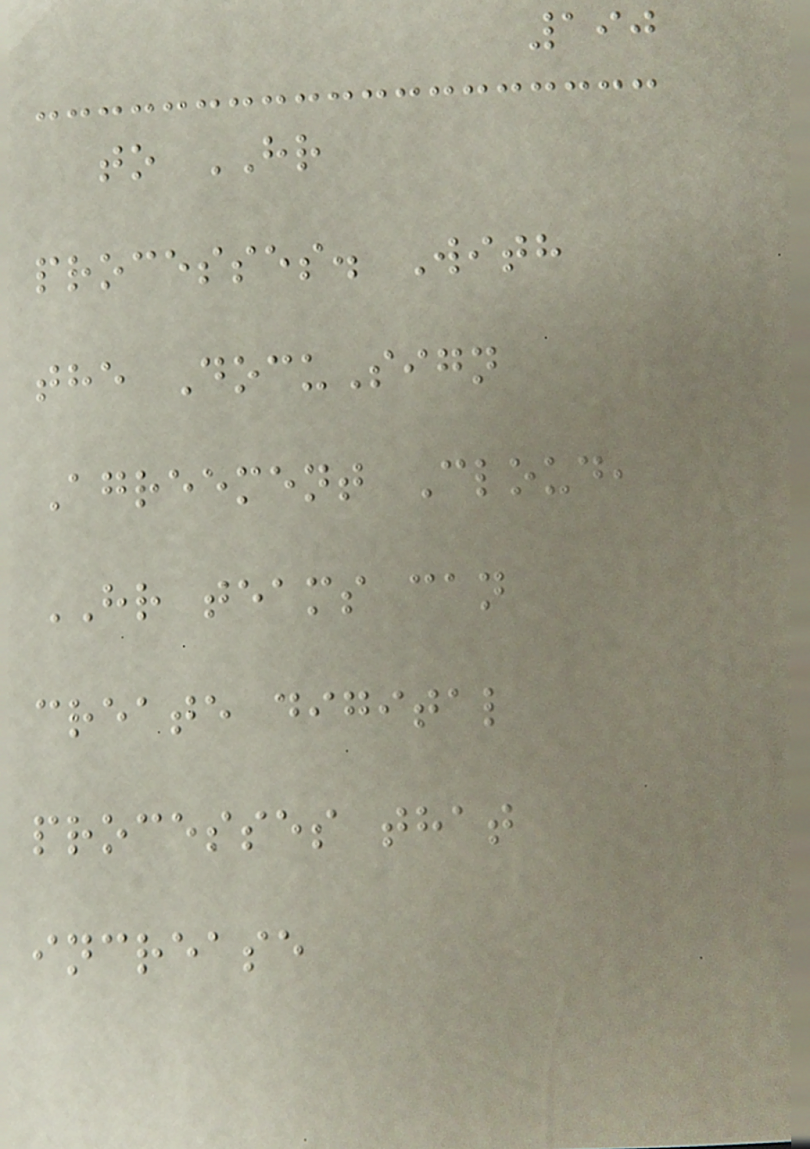190
to HR
processes. With
the DocuSign
Agreement Cloud,
HR teams can
create digital
processes that
increase
